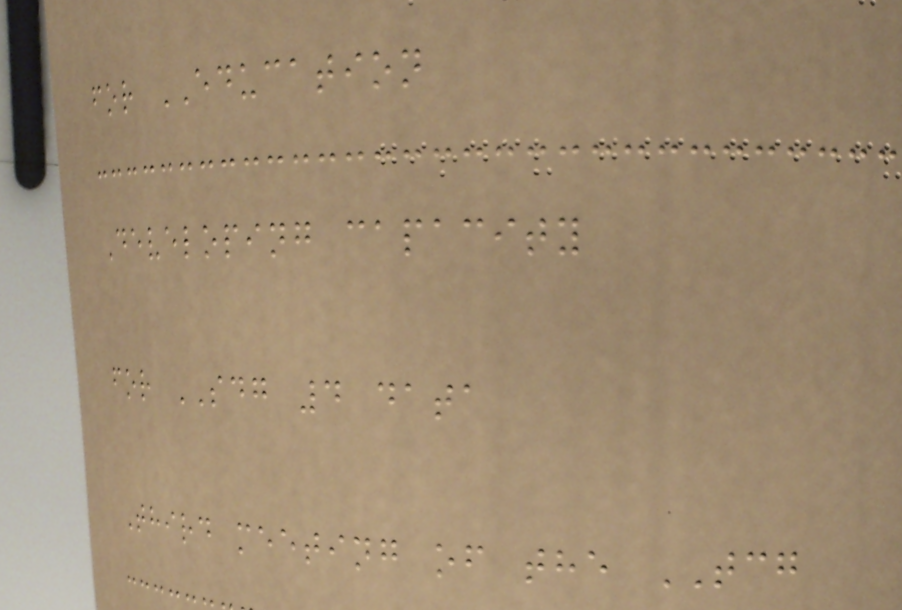for EDUCATION
Developing capacity
for SDG 4 data
Third meeting of the TCG
